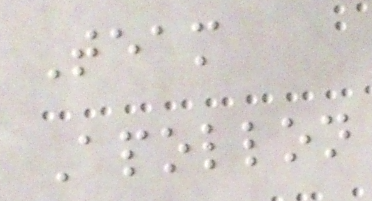Team
Apollon
